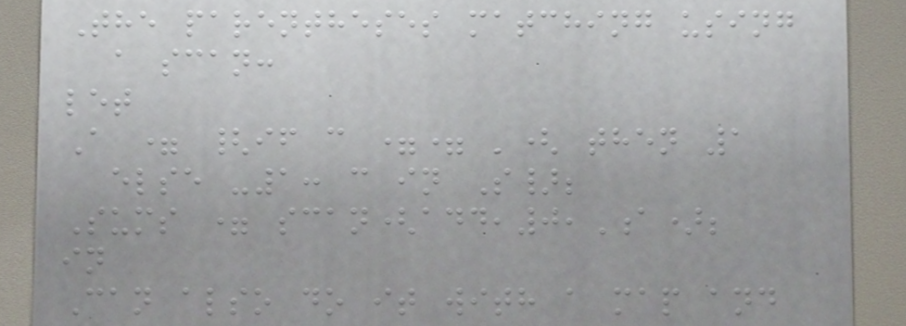The parentheses matching using
a scan:
let
A = {if c == '( then 1
else -1: c in S};
Sums = scan(add,0,A);
in
Can also do it with a map and
